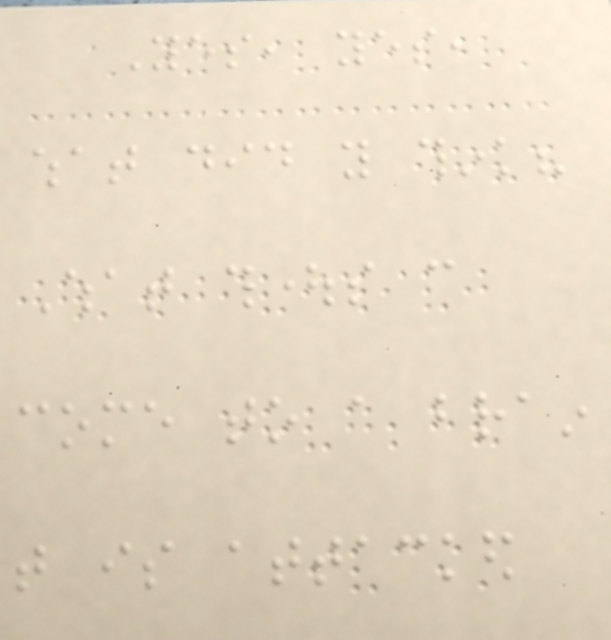Yes, yes,
what did you think?
What thoughts can
come to a brain
that is attacked
